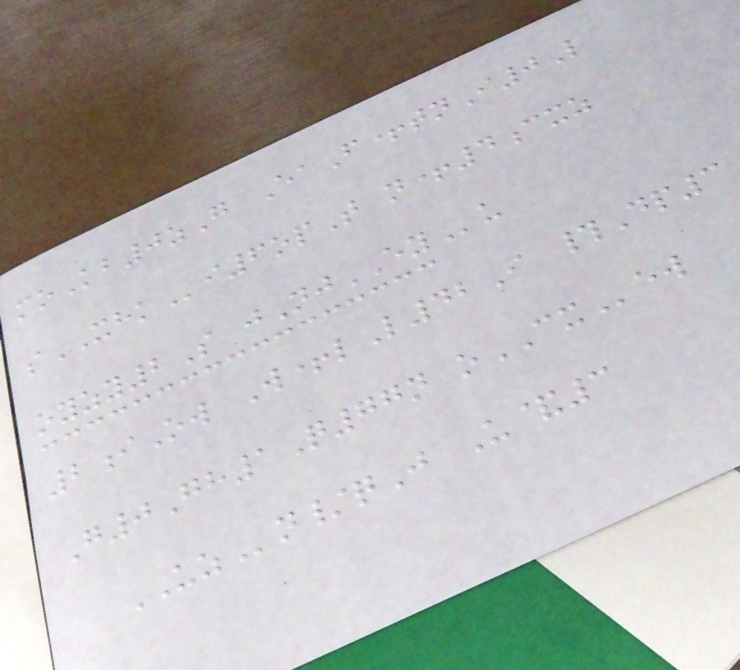moKb0zG EaF+tnI0L
sXHKi6opT n+4cxz
oyzy2S jNjEYu
2iOw W+lL42I #Dp3
G0Gh1Q77n oCXew
UZn/qJ U&3
